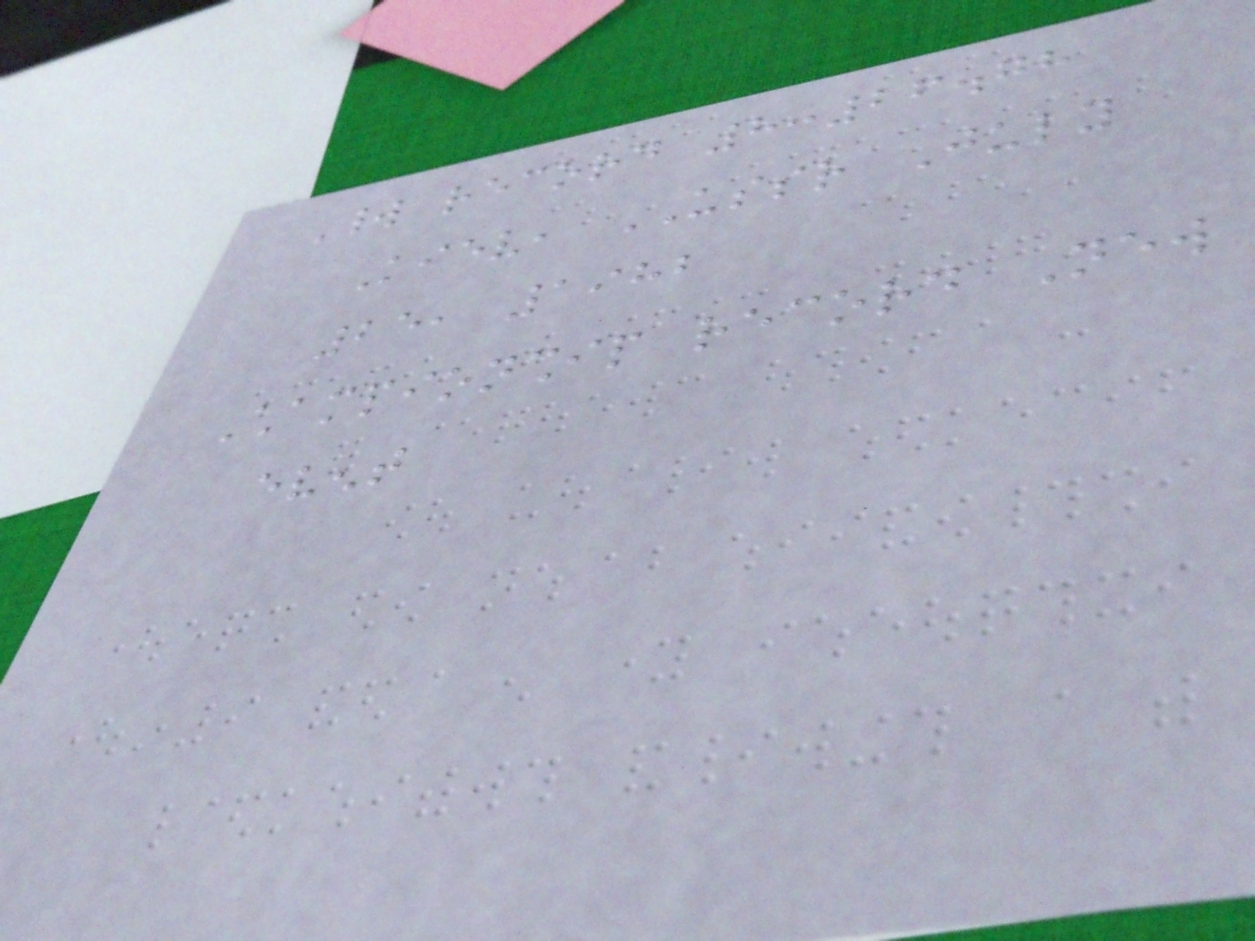World record 8:26.78
Kiev, USSR July
25, 1982
Championship record New
event
